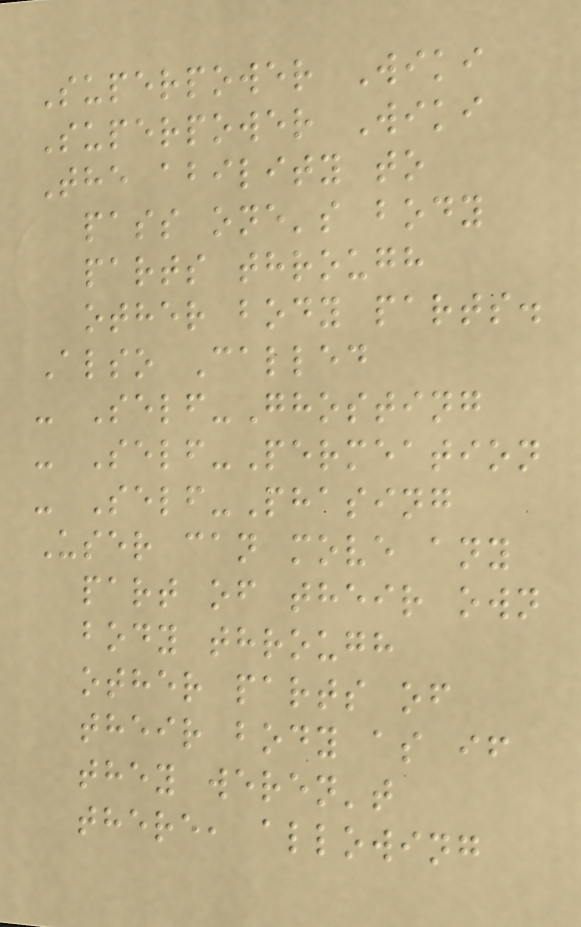Superpower Wiki
Superpower Wiki
The ability to
pass one's body
parts through
other body parts.
Also Called
- Self-Ghosting
- Self-Permeation
- Self-Phasing
User can move any
part of their own
body through
other parts of
their body as if
they weren't
there, allowing
